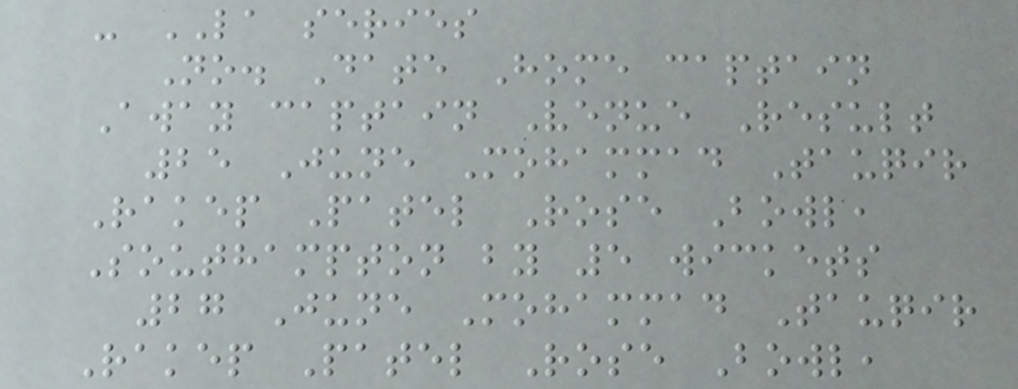- LA series
No. Date Home captain
Away captain Venue Result
25 June Mohammad Tauqir
Rakep Patel Rose Bowl,
Southampton by 5 wickets
27 June Mohammad Tauqir
Rakep Patel Rose Bowl,
